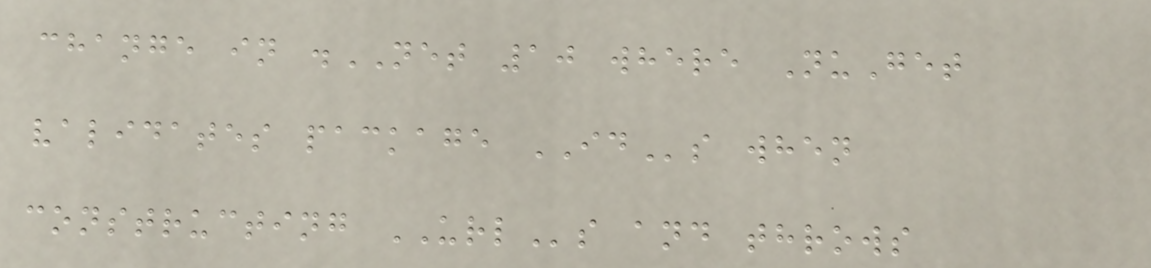change in .NET 10 where NuGet
validates package IDs when
constructing URLs and throws
